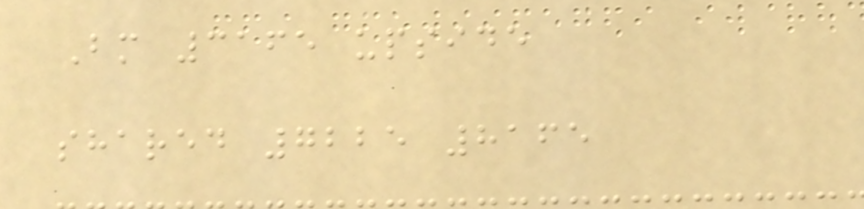Bm 3165 upside
shared 7225 8165
